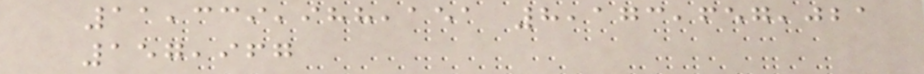11,339,988,151 8,173,657,021
157,967
